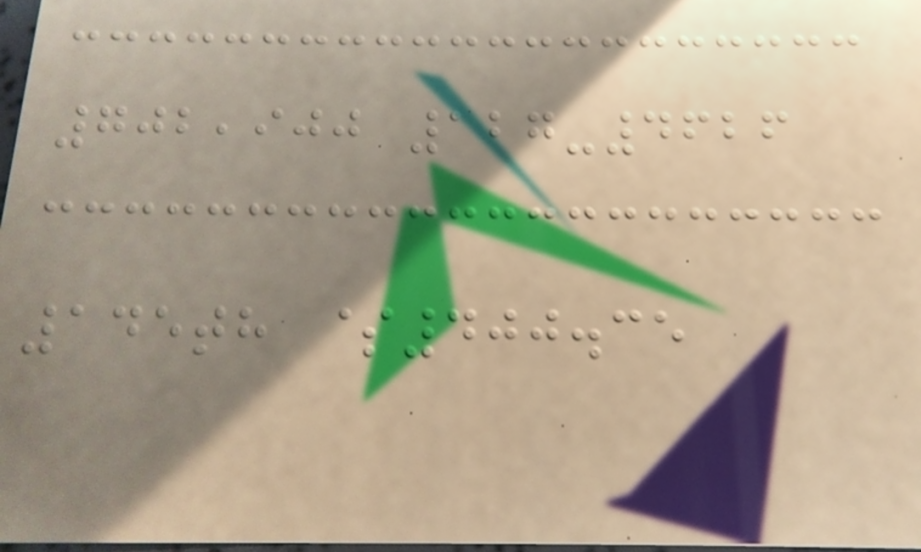702,900 127-4626
145th $400.35
